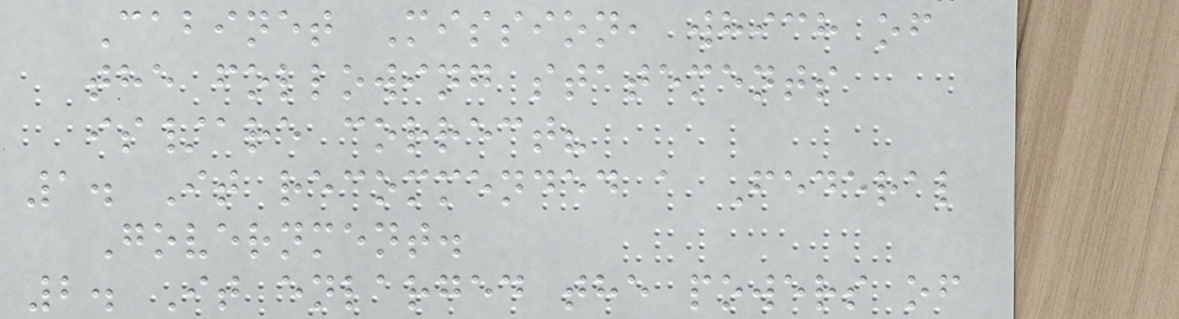Cabinet Mission, which of
the following statements
is/are correct?
1. It recommended a Federal
Government.
2. It enlarged the powers of
